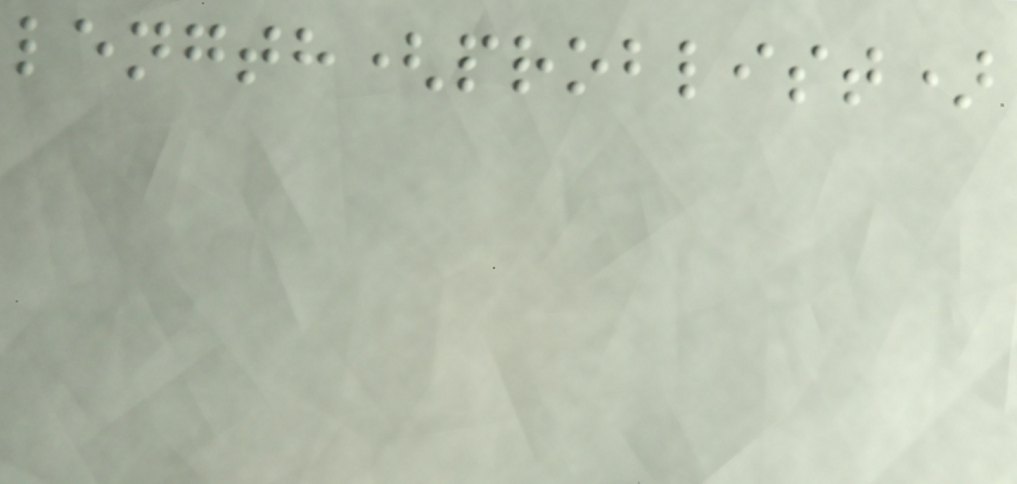length(problist)
